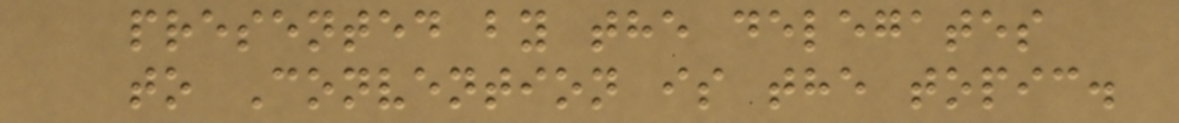presented by the delegates
to Convention is the topic.
